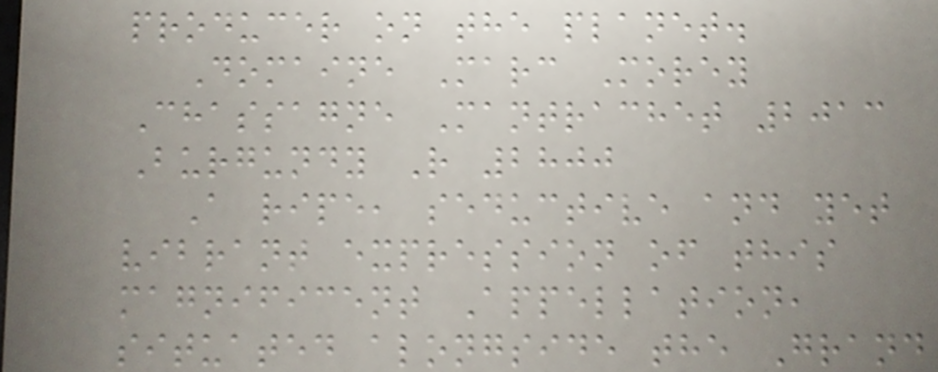producer on the planet.
Domaine Marc Morey
Chassagne Mantrachet 2013
Burgundy R 2800
A ripe, seductive and yet
vibrant expression of this
magnificent Appellation,
situated alongside the Grand
